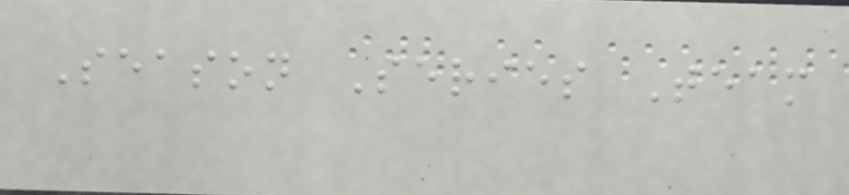Season Series Team
